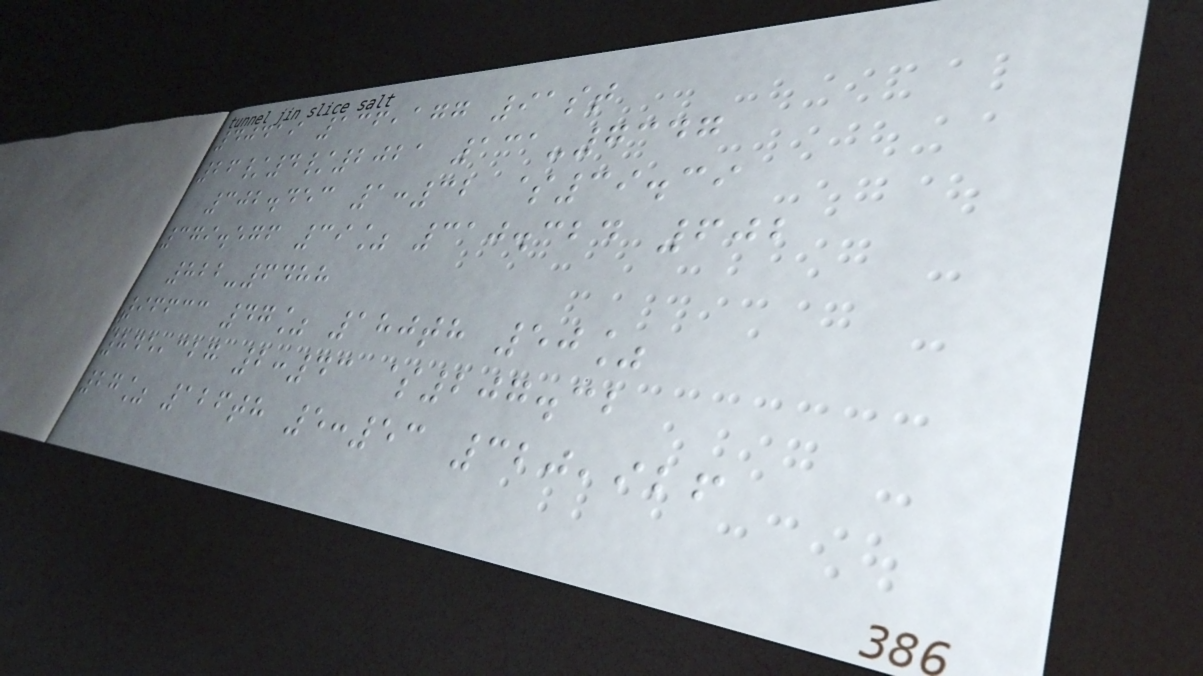40419 136,177 91st
26/4/2021 131-7347
302.453 1:32 $39.39
379.576 39% 310.324 602
822-6488
96633 47% 180th 50%
845,327 2:43 $207.32
27% 126th 5:53 320,926
